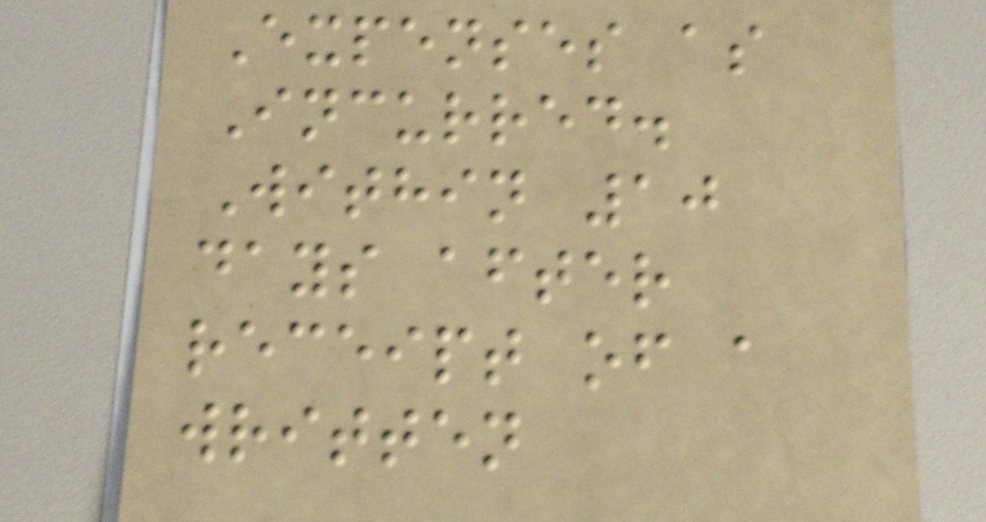Expenses as
Incurred.
Within 10
days after
receipt of a
written
